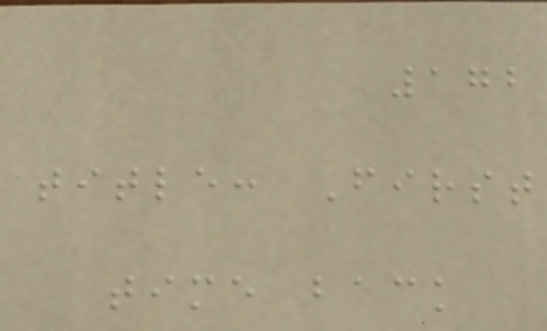172
title: First
time back
